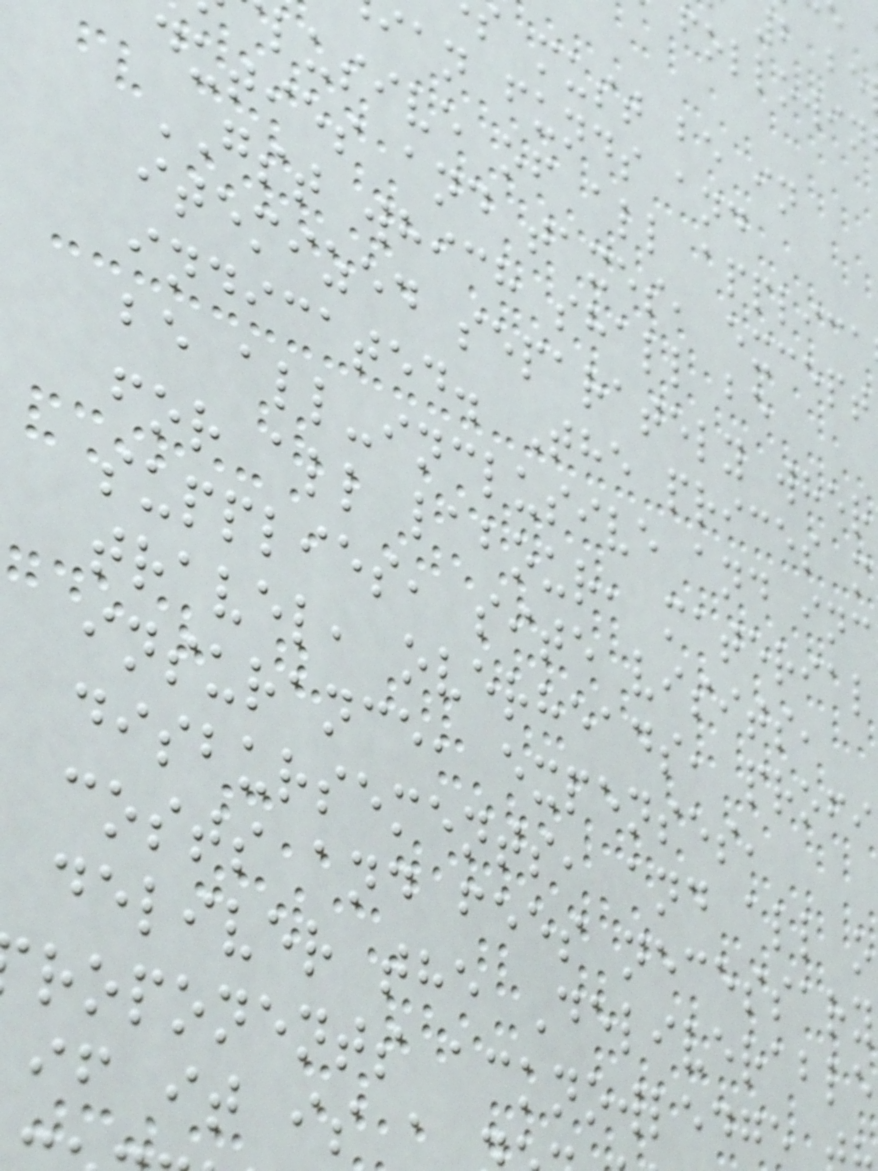followin
must be in
ian funds and
lusive of all applica
duties and taxes, except
GST which shall be
itemized separately wher
indicated. The prices m
be all-inclusive and inc
for all labour, material
supplies, site visits,
travel, overheads, profi
insurance, expenses,
disbursements, and all o
costs and fees necessary
deliver the Deliverable
roponents acknowledge
if it is
